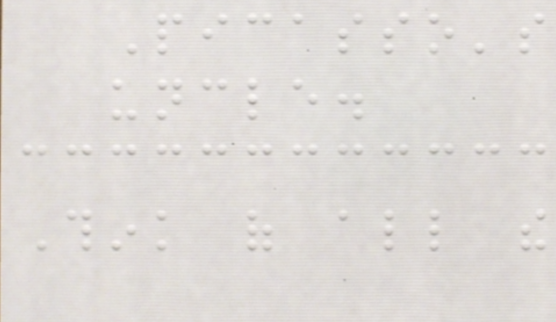Picasso's
uncle.
Think of all the
